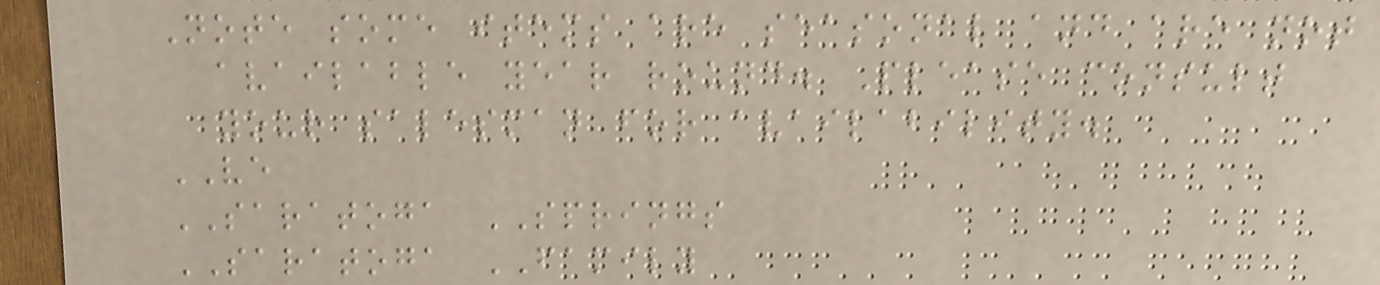Note some items are seasonal and are not
available year round. Please consult
your salesman for availability.
VE
SARATOGA SPRINGS
SARATOGA FAMILY
